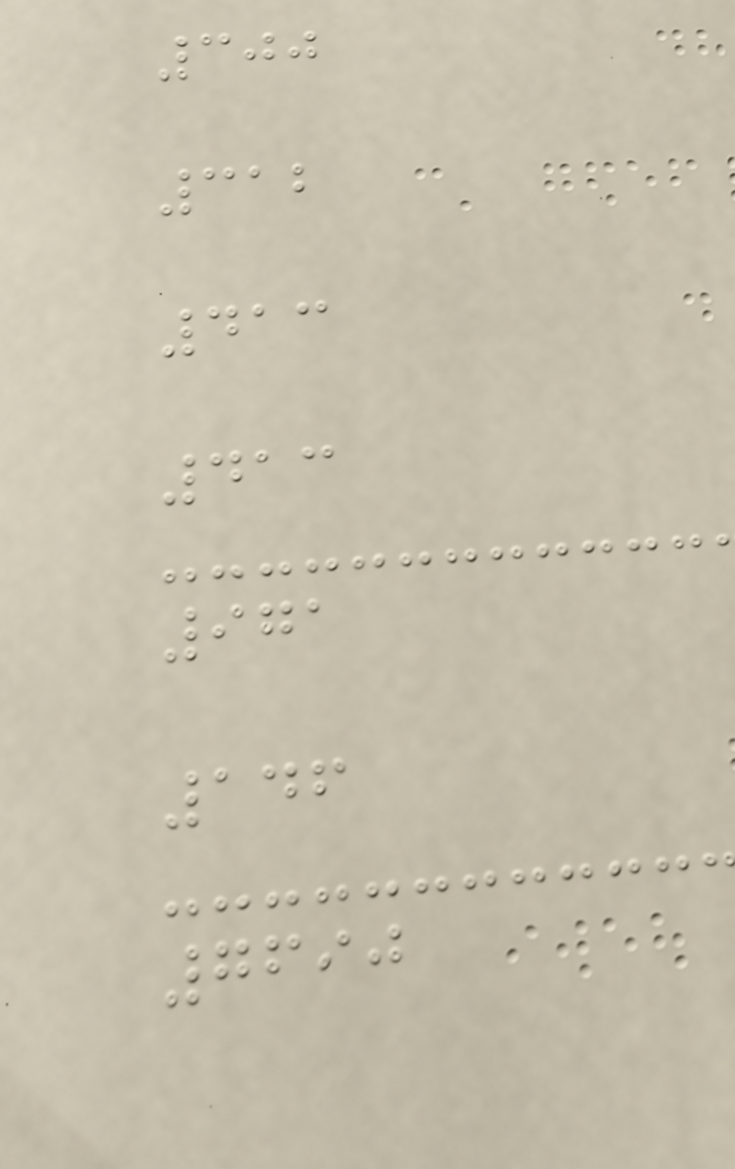300
312
413
413
971
146
7690
